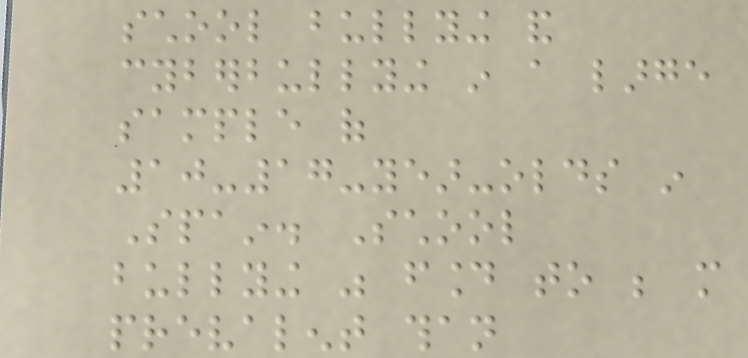school bullying and
cyberbullying in a large
sample of
10-17-year-olds in
Spain. School
bullying was found to be more
prevalent than
